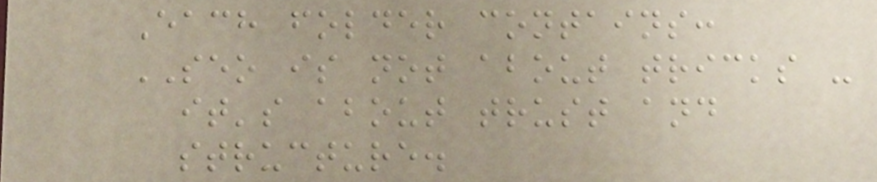Each folder contains:
SEO is not about tricks -
it's about trust and
structure.
